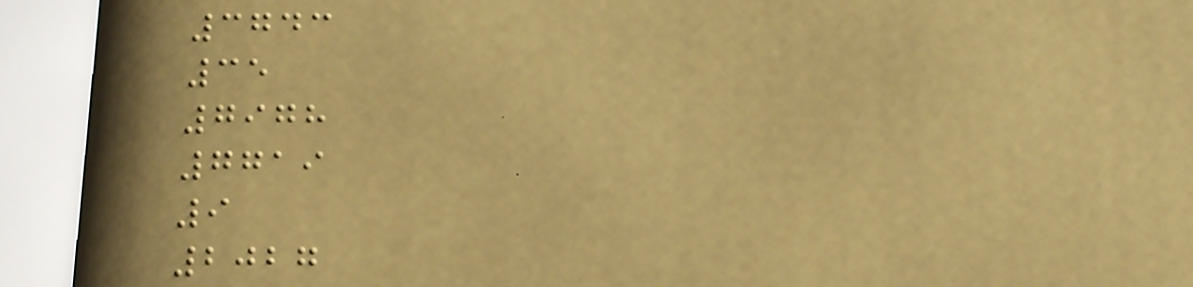3743
35
7978
7719
9
2027
